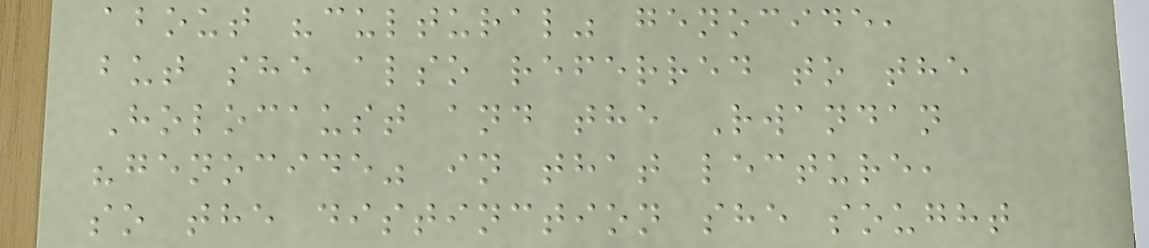about "cultural" genocide,
but she also referred to the
Holocaust and the Rwandan
"genocide" in that lecture,
so the distinction she sought
